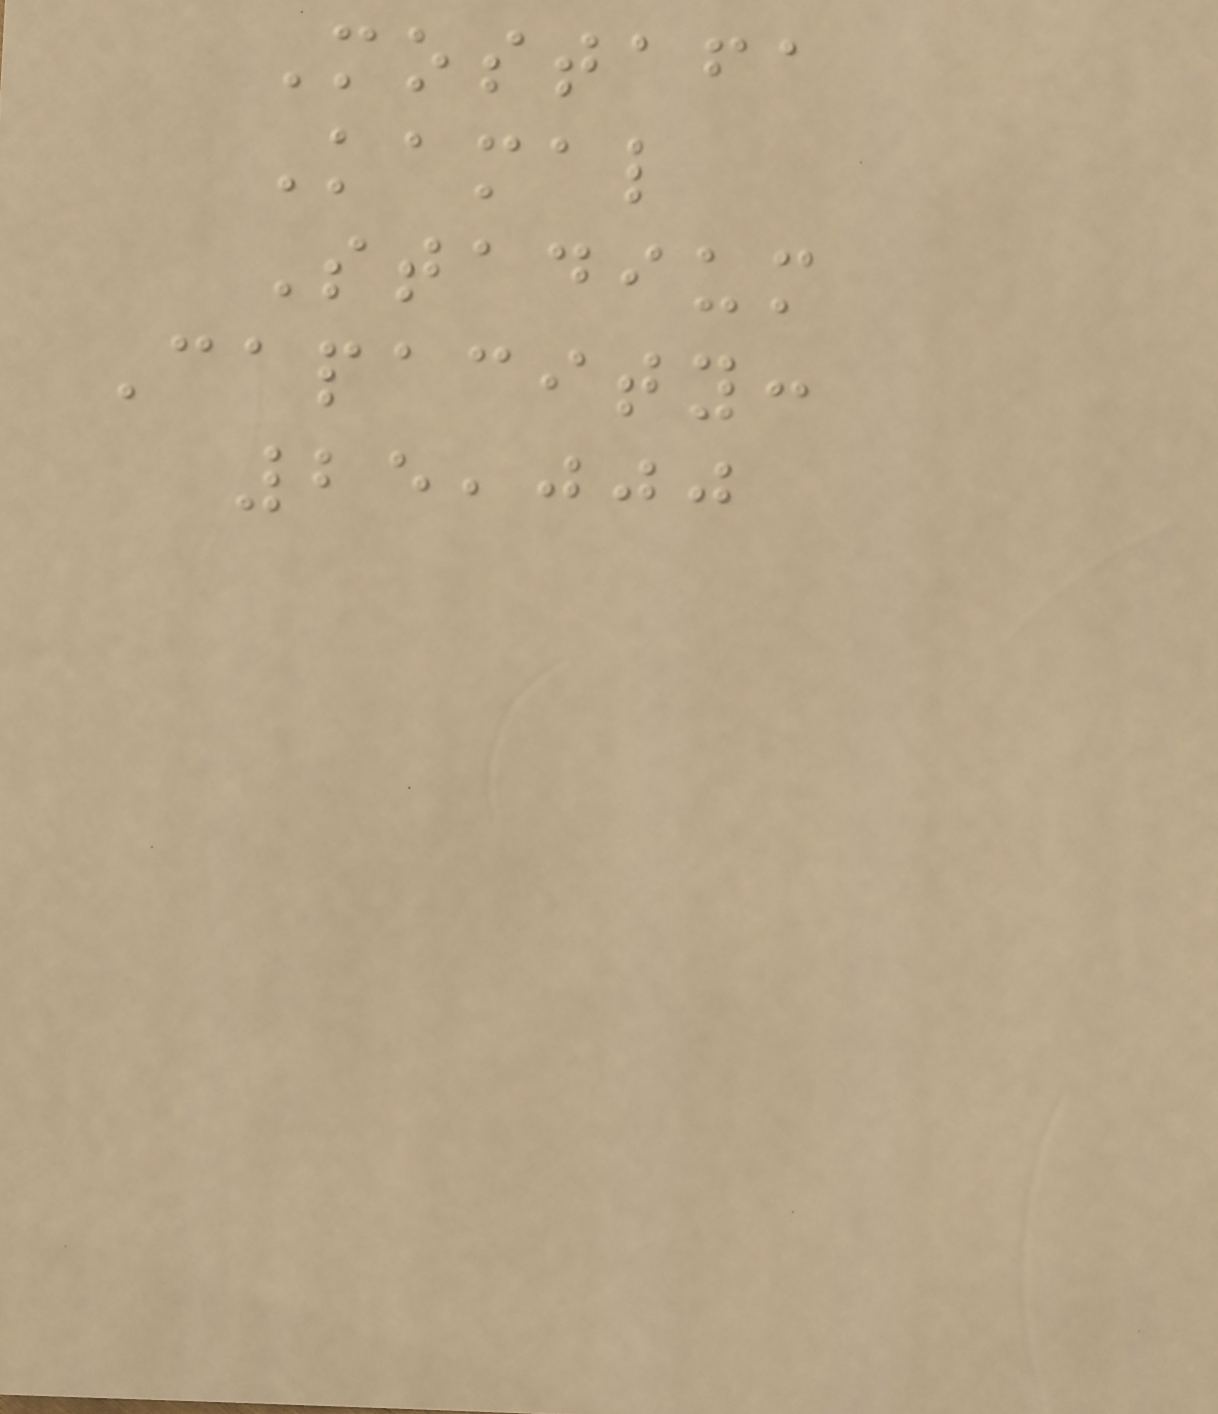Mostafa
Kamal
Stadium
Capacity:
25,000
